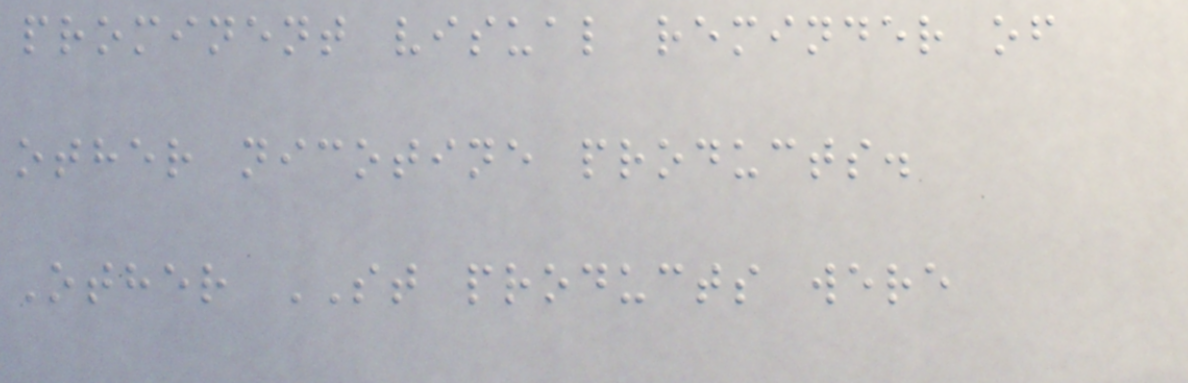prominent visual reminder of
other nicotine products.
Other ST products were
